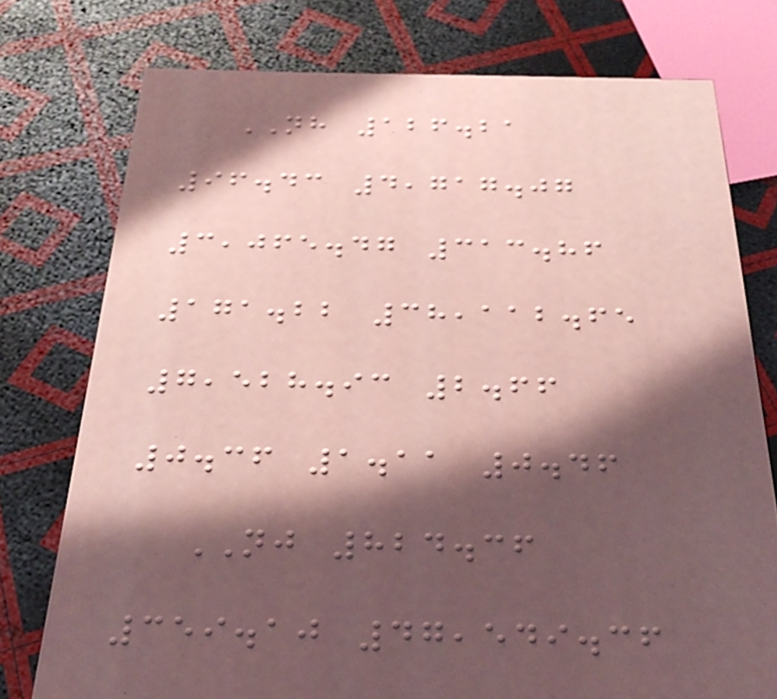NH 126.21
96.43 4,717.07
3,065.47 313.86
171.22 38,112.65
7,528.93 2.66
0.36 1.11 0.46
NJ 824.36
359.10 47,549.36
